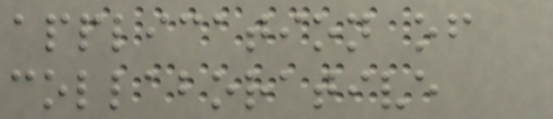application of
collaborative
